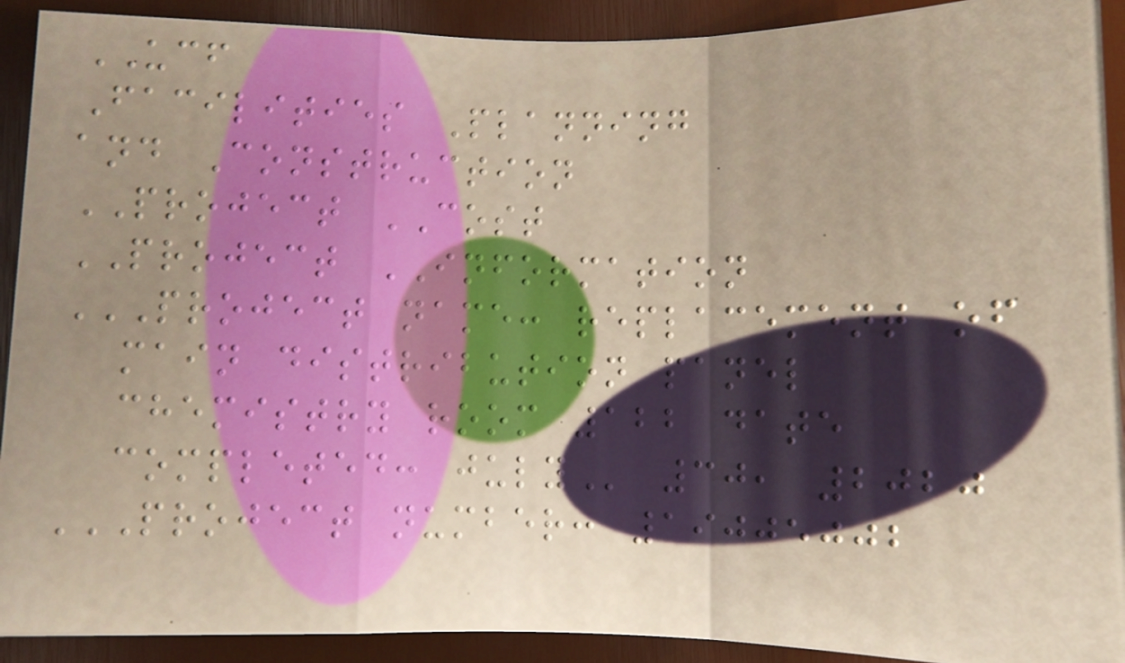UCF
Facilities Planning
and Construction
PROJECT COST
PROJECT INFORMATION
PROJECT NAME: REPLACEMENT OF
MAIN DISTRIBUTION PANEL
CHEMISTRY ROOM 122 DATE
COMPLETED: JULY 30, 2020
PROJECT NUMBER: 19005002
